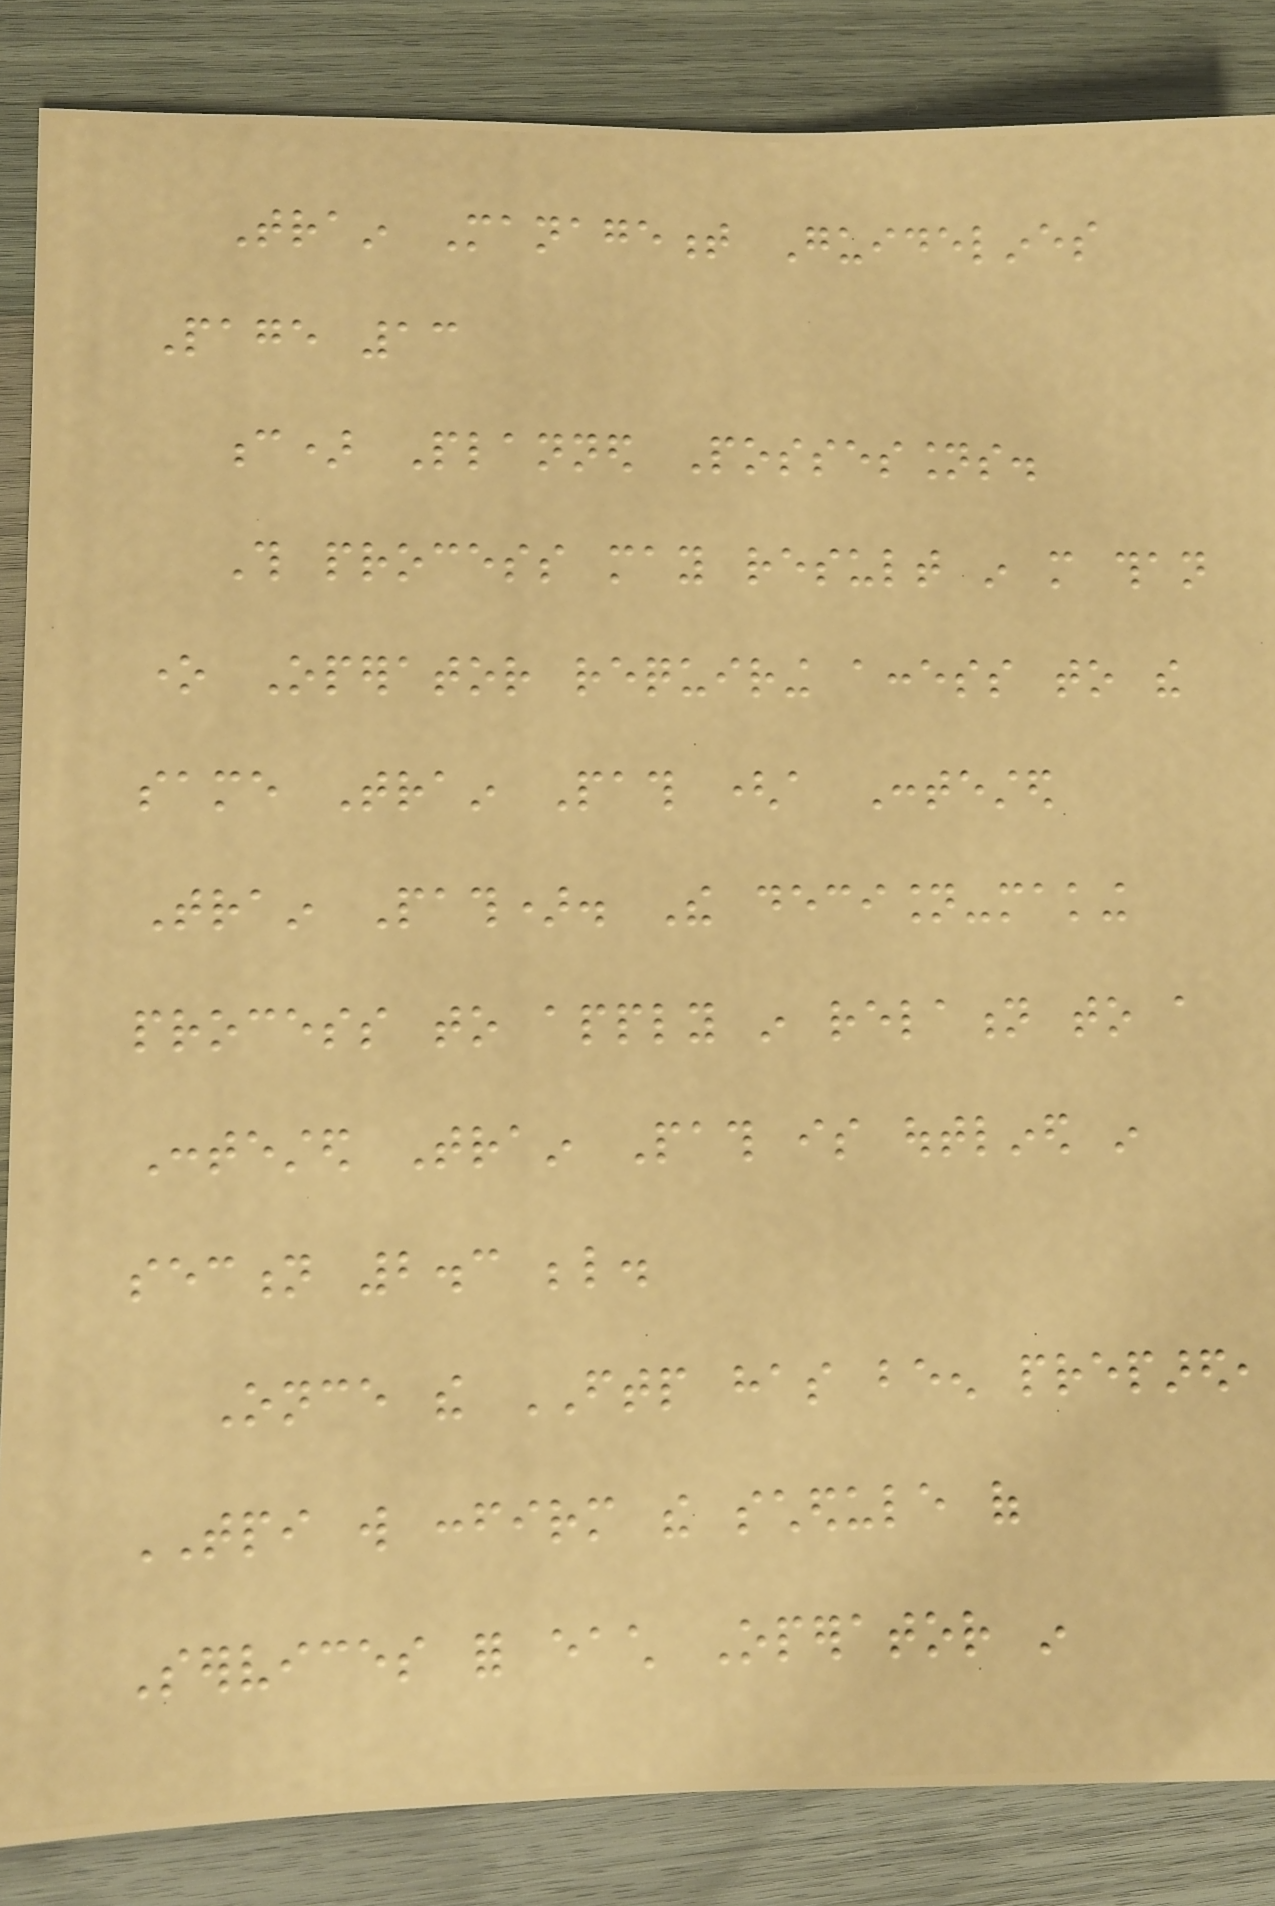Train Management Guidelines
Page 13
c) Planned Possessions.
This process may result in more than
one Operator requiring access to the
same Train Path (a Contested
Train Path). The decision-making
process to apply in relation to a
Contested Train Path is outlined in
section 2.3 below.
Once the FTP has been prepared,
TPI will confirm the schedule of
Services for each Operator in
